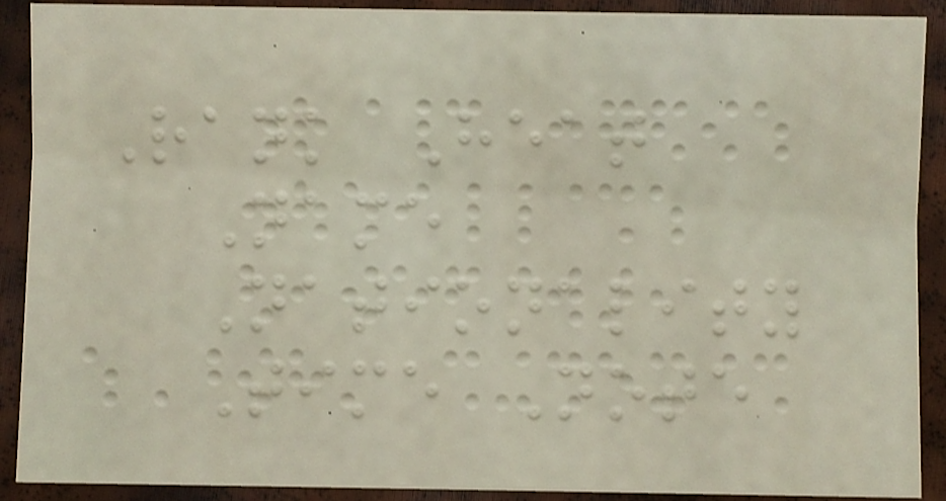Rank Heat
Name
Nationality
Time Note
